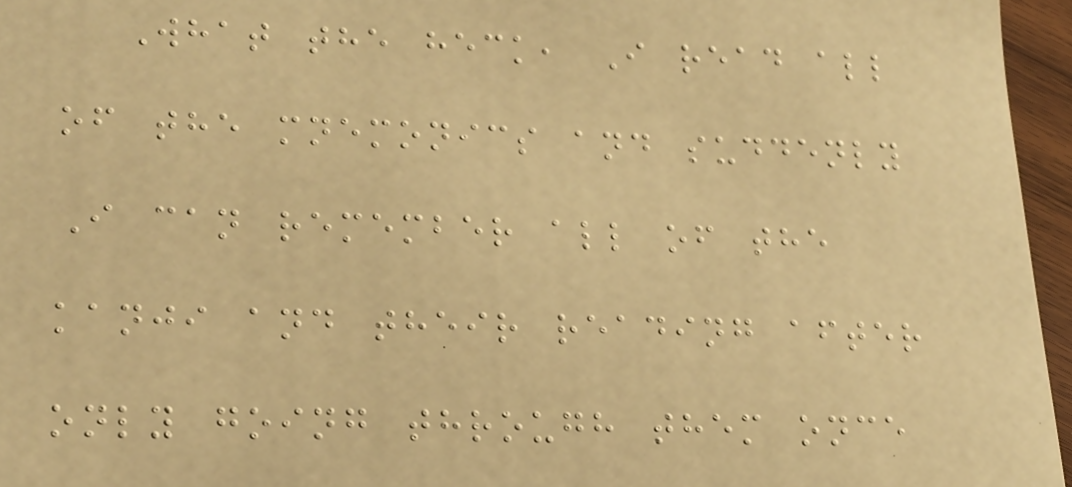What the heck, I read all
of the mnemonics and suddenly
I can remember all of the
kanji and their reading after
only going through them once
